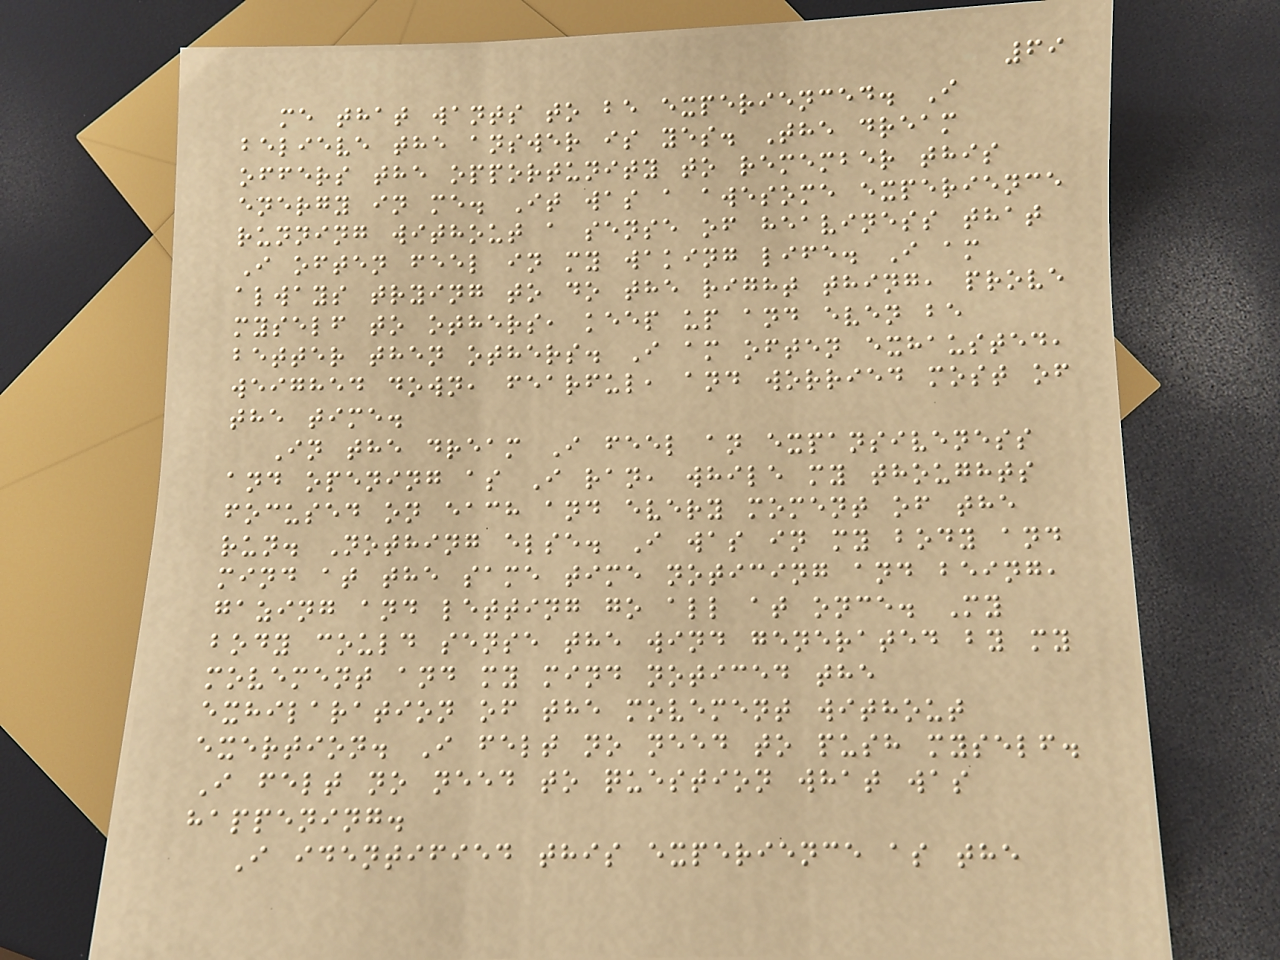69
me that wants to be experienced. I
believe the answer is yes. The dream
offers the opportunity to remember this
energy in me. It was a awesome experience
running without a sense of heaviness that
I often feel in my waking life. I am
always trying to do the right thing, prove
myself to others, keep up and even be
better then others. I am often exhausted,
weighed down, fearful, and worried most of
the time.
In the dream I feel an expansiveness
and opening as I ran, while my thoughts
focused on each and every moment of the
run. Nothing else. I was in my body and
mind at the same time noticing and being,
gazing and letting go all at once. My
body could sense the wind generated by my
movement and my mind noticed the
exhilaration of the movement without
exertion. I felt no need to push myself.
I felt no need to question what was
happening.
I identified this experience as the
